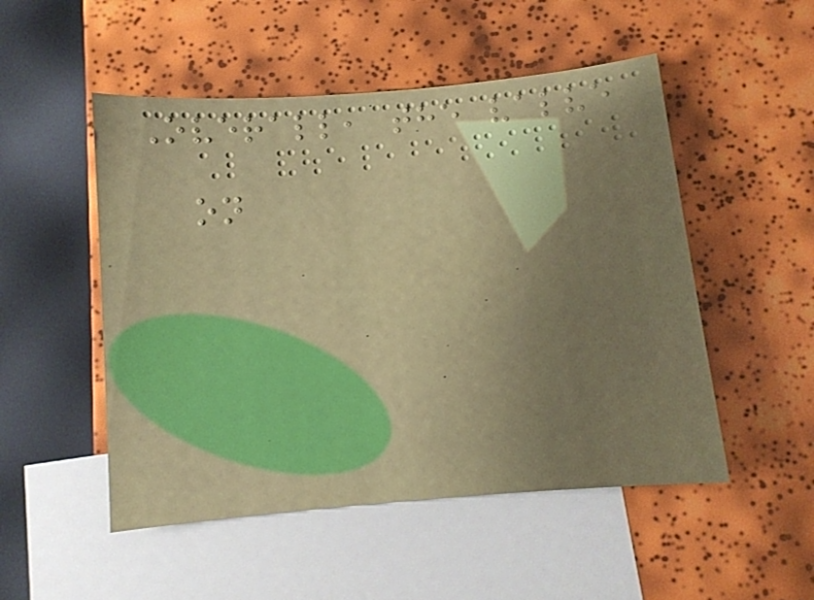Overall, the valve
on
